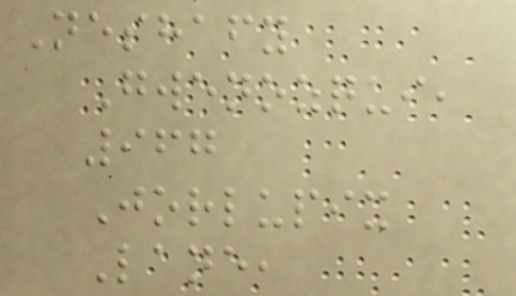Neshafy
Gwenozqui,
967
Jorlupix
Lane,
